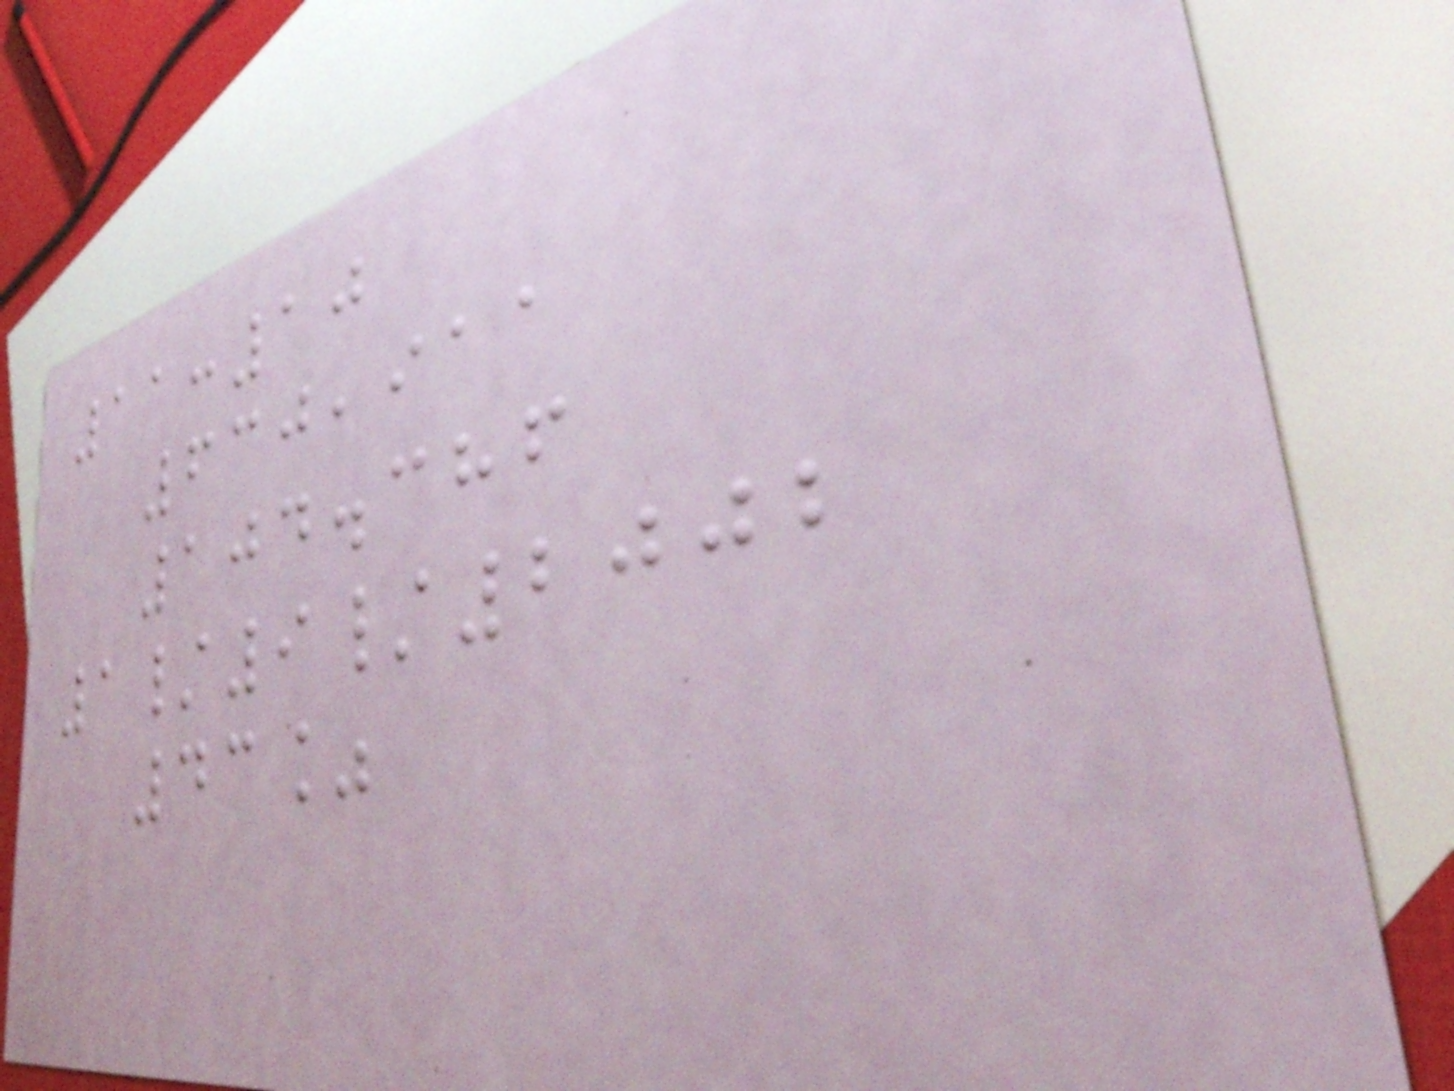11:10
630,911
104.386
1/9/2002
43%
